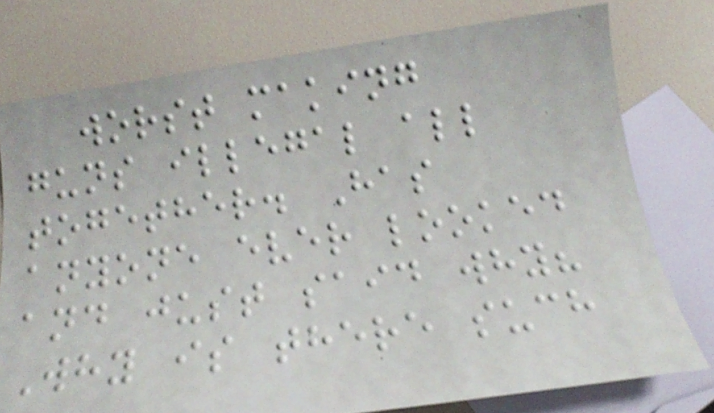worst making
guns illegal all
together. Has
anyone ever looked
and just said why?
Why is there such
